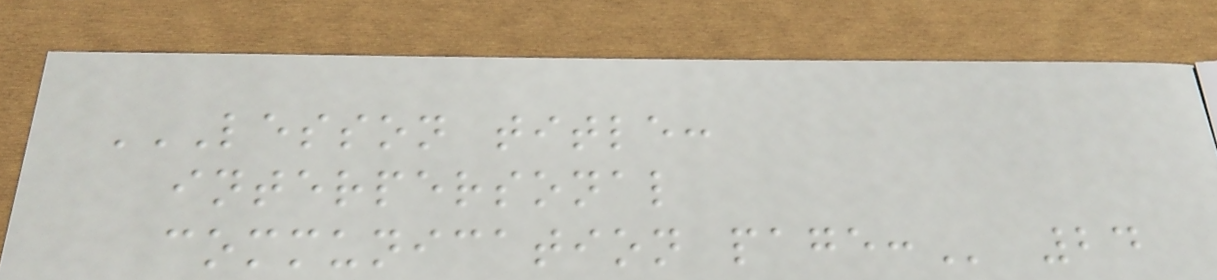LESSON TITLE:
INTERPERSONAL
COMMUNICATION PAGE: 24
